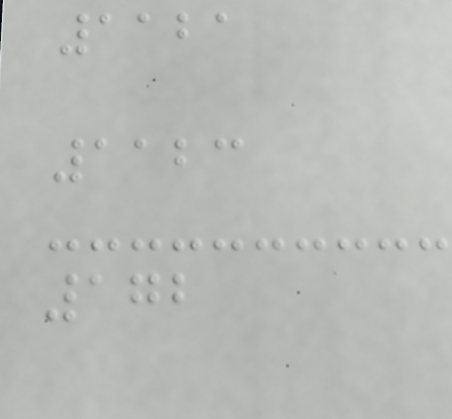1121
1123
172
